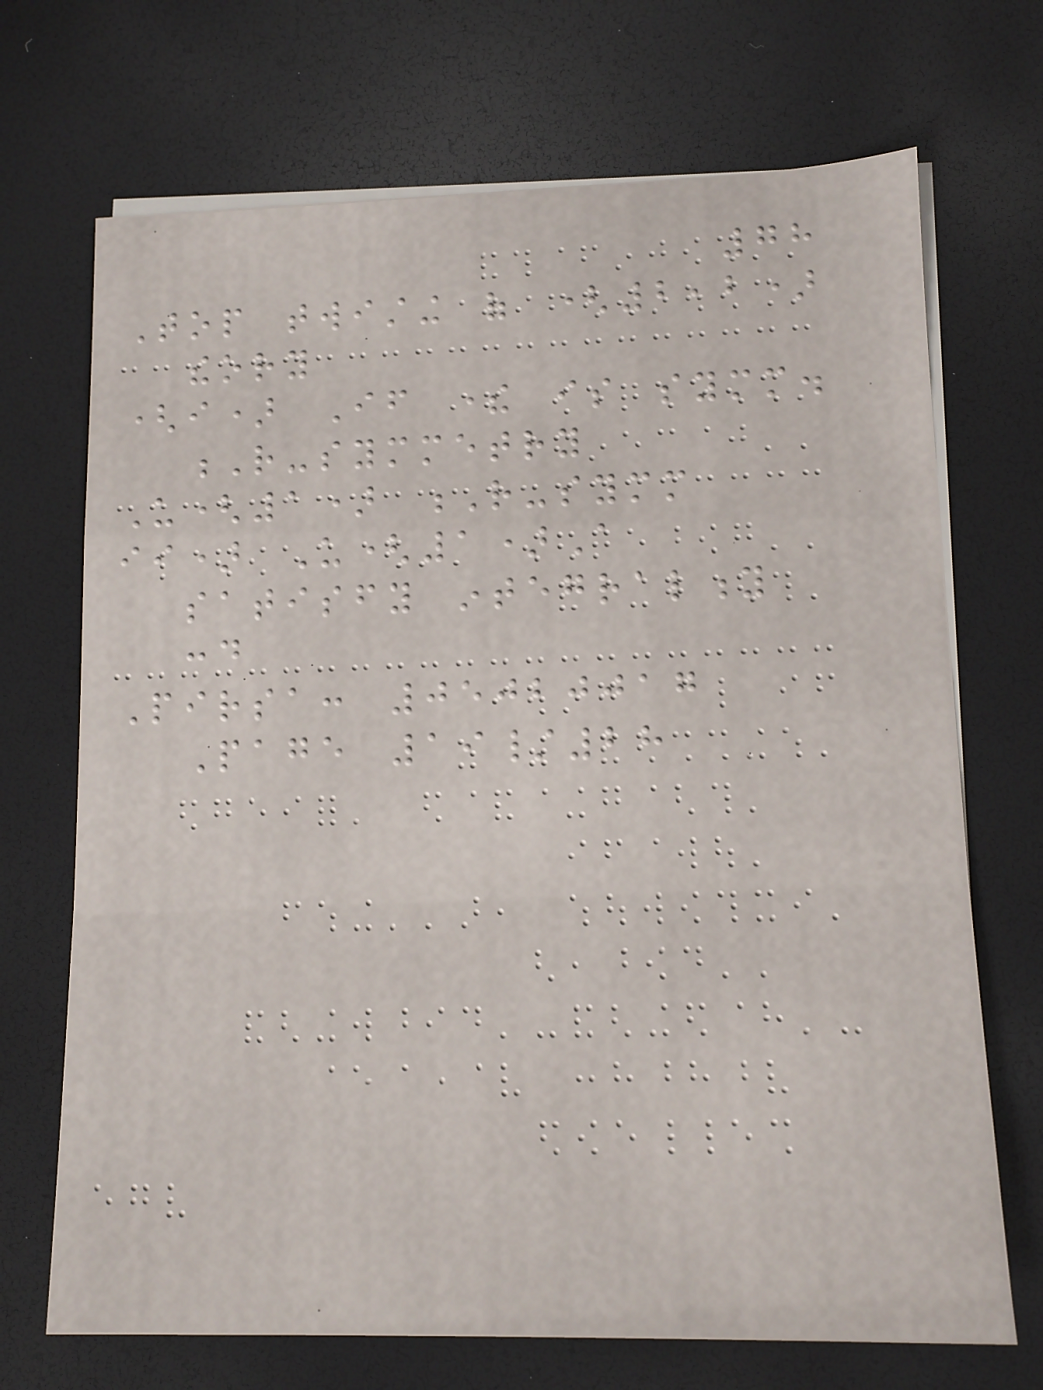78
Top twisting of (2,2)
theory
(i) If there is symm.
R-symmetry
U(1) R-symm
ii) U(1)A
satisfy integrality
cond
Pirsa: 05020017
Page 19/28
